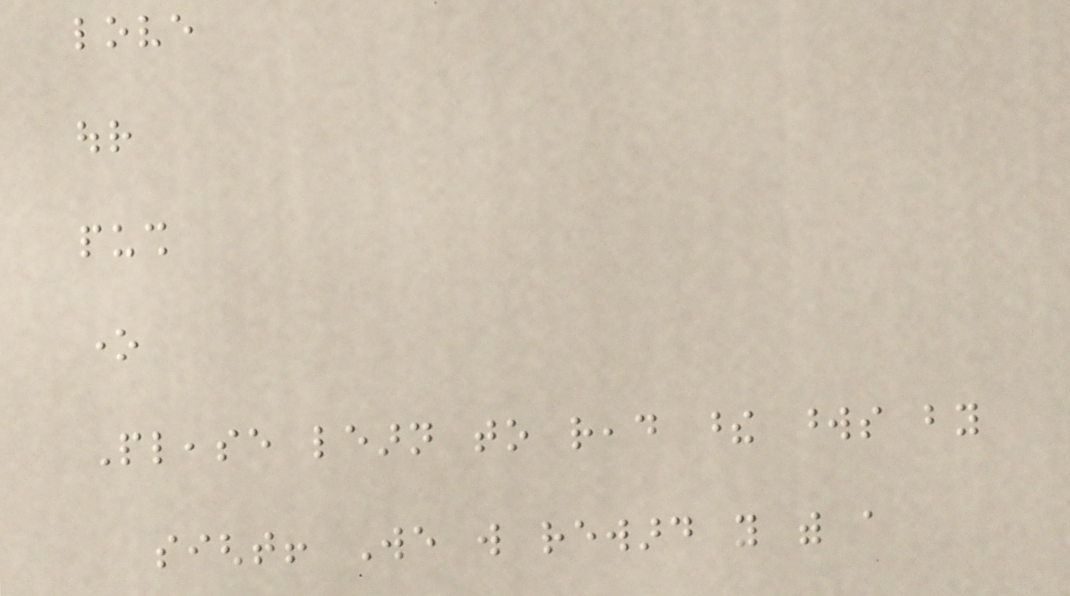love
our
push
one
Please learn to read these words by
sight! We will reward you with a
